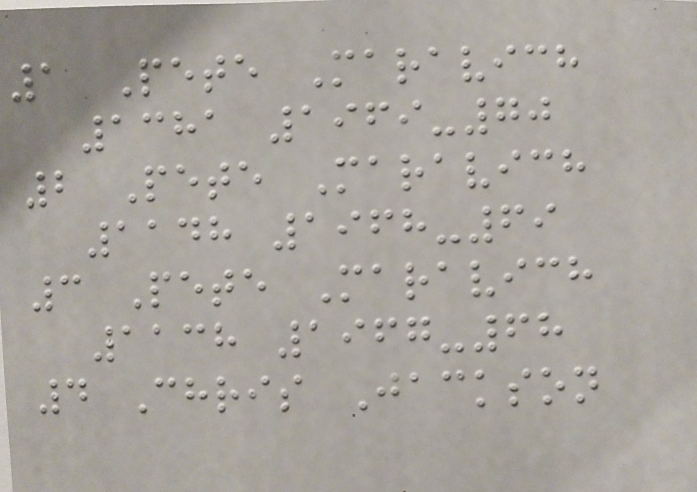1 Pete Maravich
1381 1969-70
2 Pete Maravich
1148 1968-69
3 Pete Maravich
1138 1967-68
4 Chris Jackson
